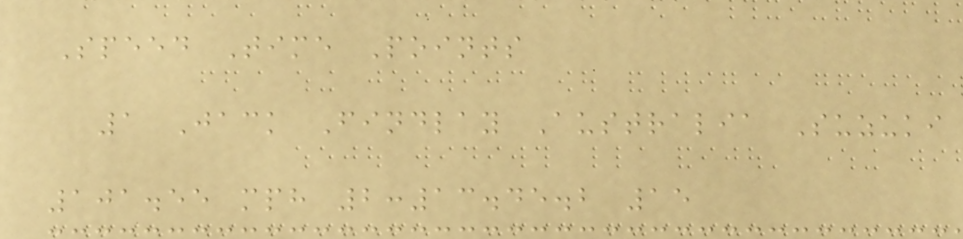Speed Time Points
1 Jack Findlay Australia Suzuki
101.55 mph 2:13.45.2 15
